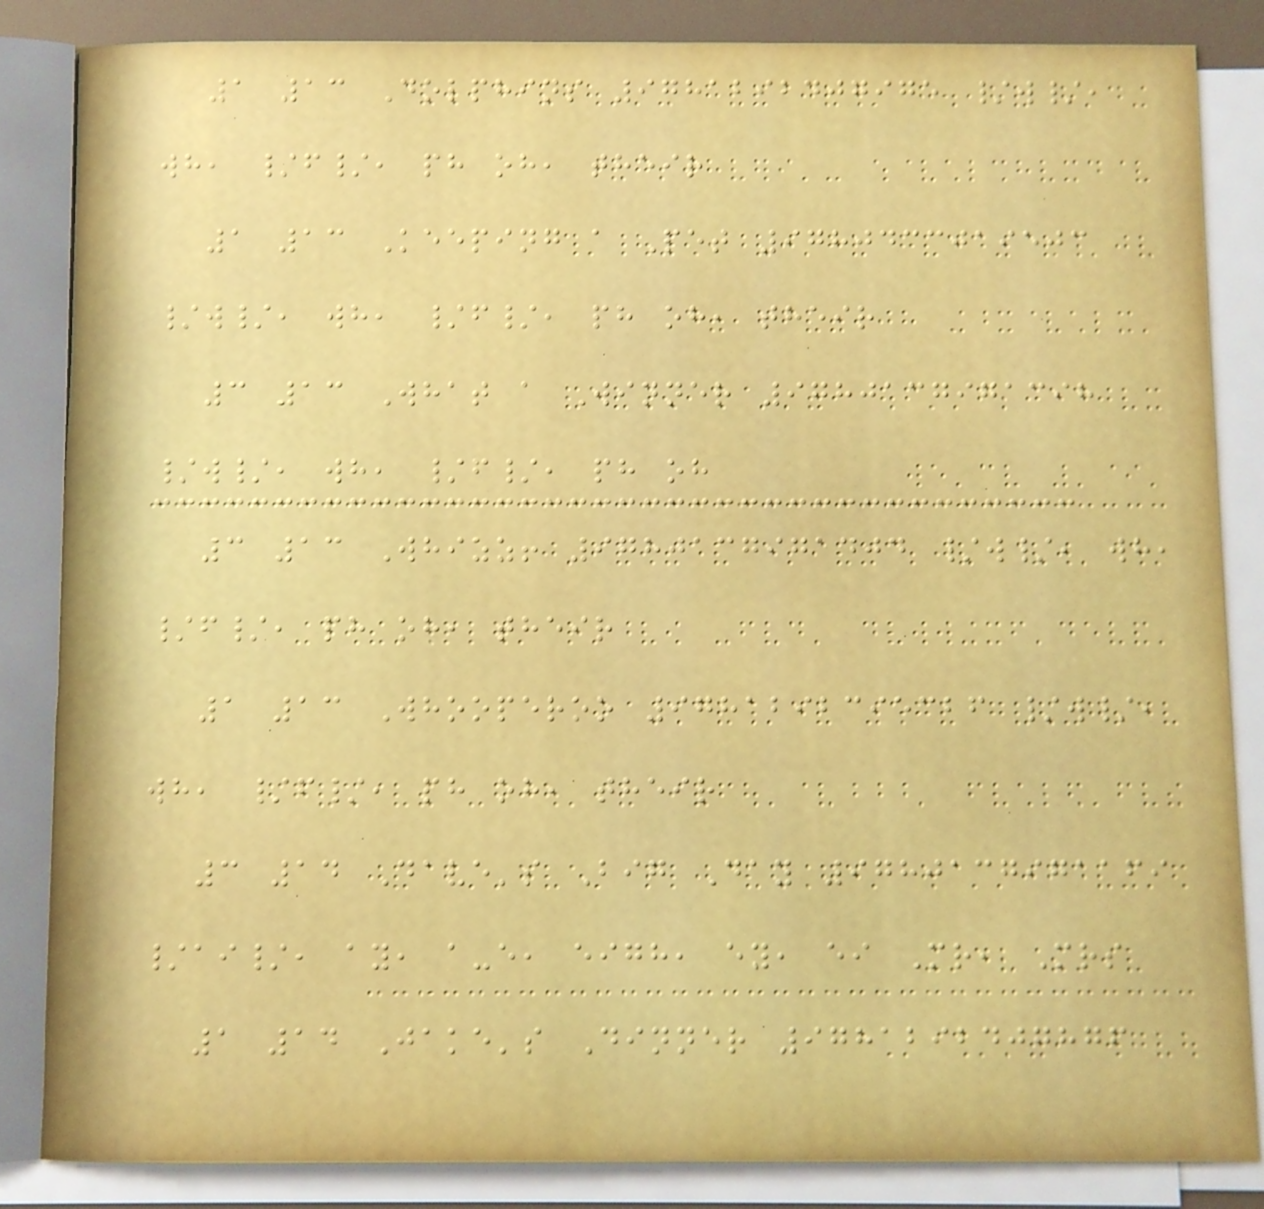1 13 Dolphins 9781292407975 /w/,
wh, /f/, ph oh, their
1 13 Keeping a Pet 9780433019503
/w/, wh, /f/, ph oh, their
3 13 What a Winner 9780137971398
/w/, wh, /f/, ph oh
3 13 Whizz! 9780137971404 /w/, wh,
/f/, ph oh, their
1 13 Whooperoo 9781292395326 /w/,
wh, /f/, ph oh, their
3 14 Dave's Big Day 9780137971169
/ai/, ay, a-e, eigh, ey, ei Mr, Mrs
1 14 Jake's Dinner 9781292407876
